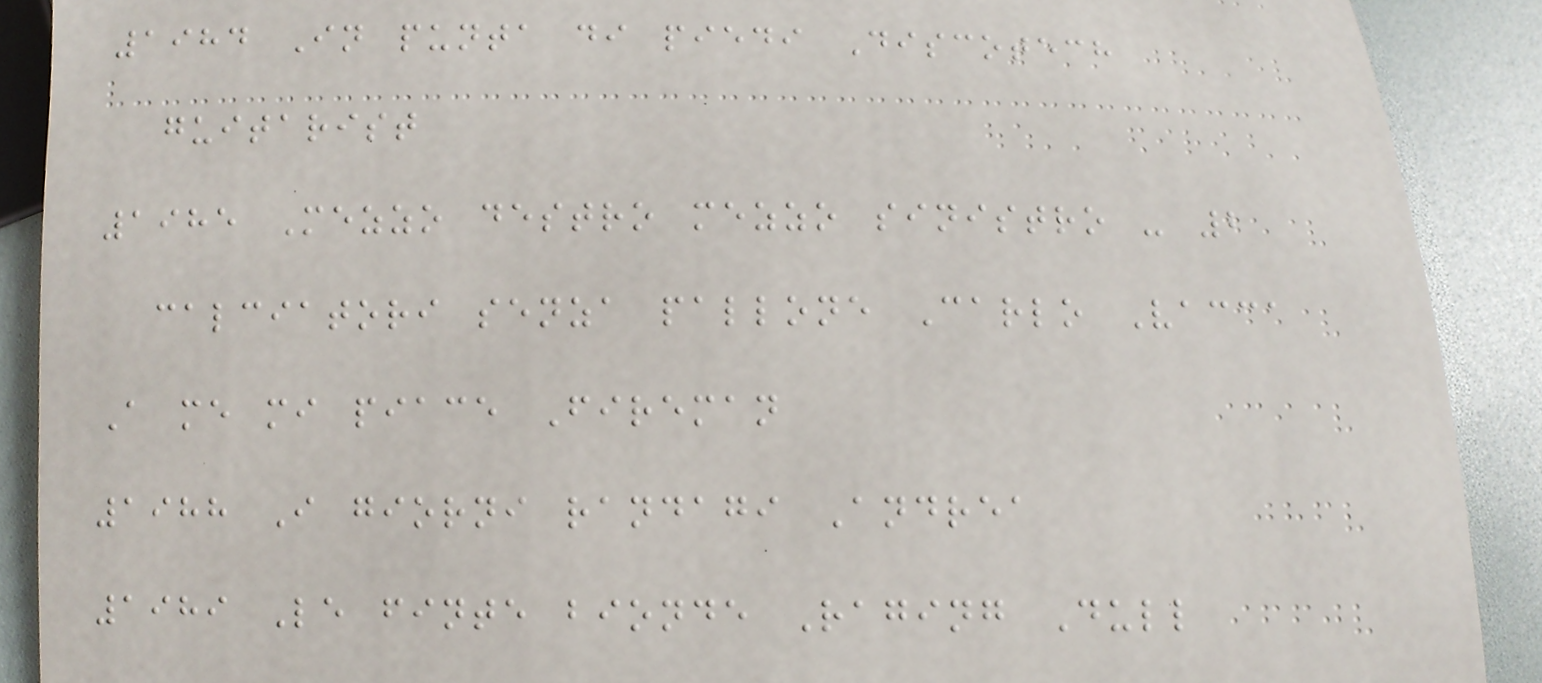1984 In punta di piedi Discotech
guitarist
1985 Mezzo destro mezzo sinistro - 2
calciatori senza pallone Carlo Vacca
A me mi piace Fireman
1988 I giorni randagi Andrea
1989 Le finte bionde Raging Dull
